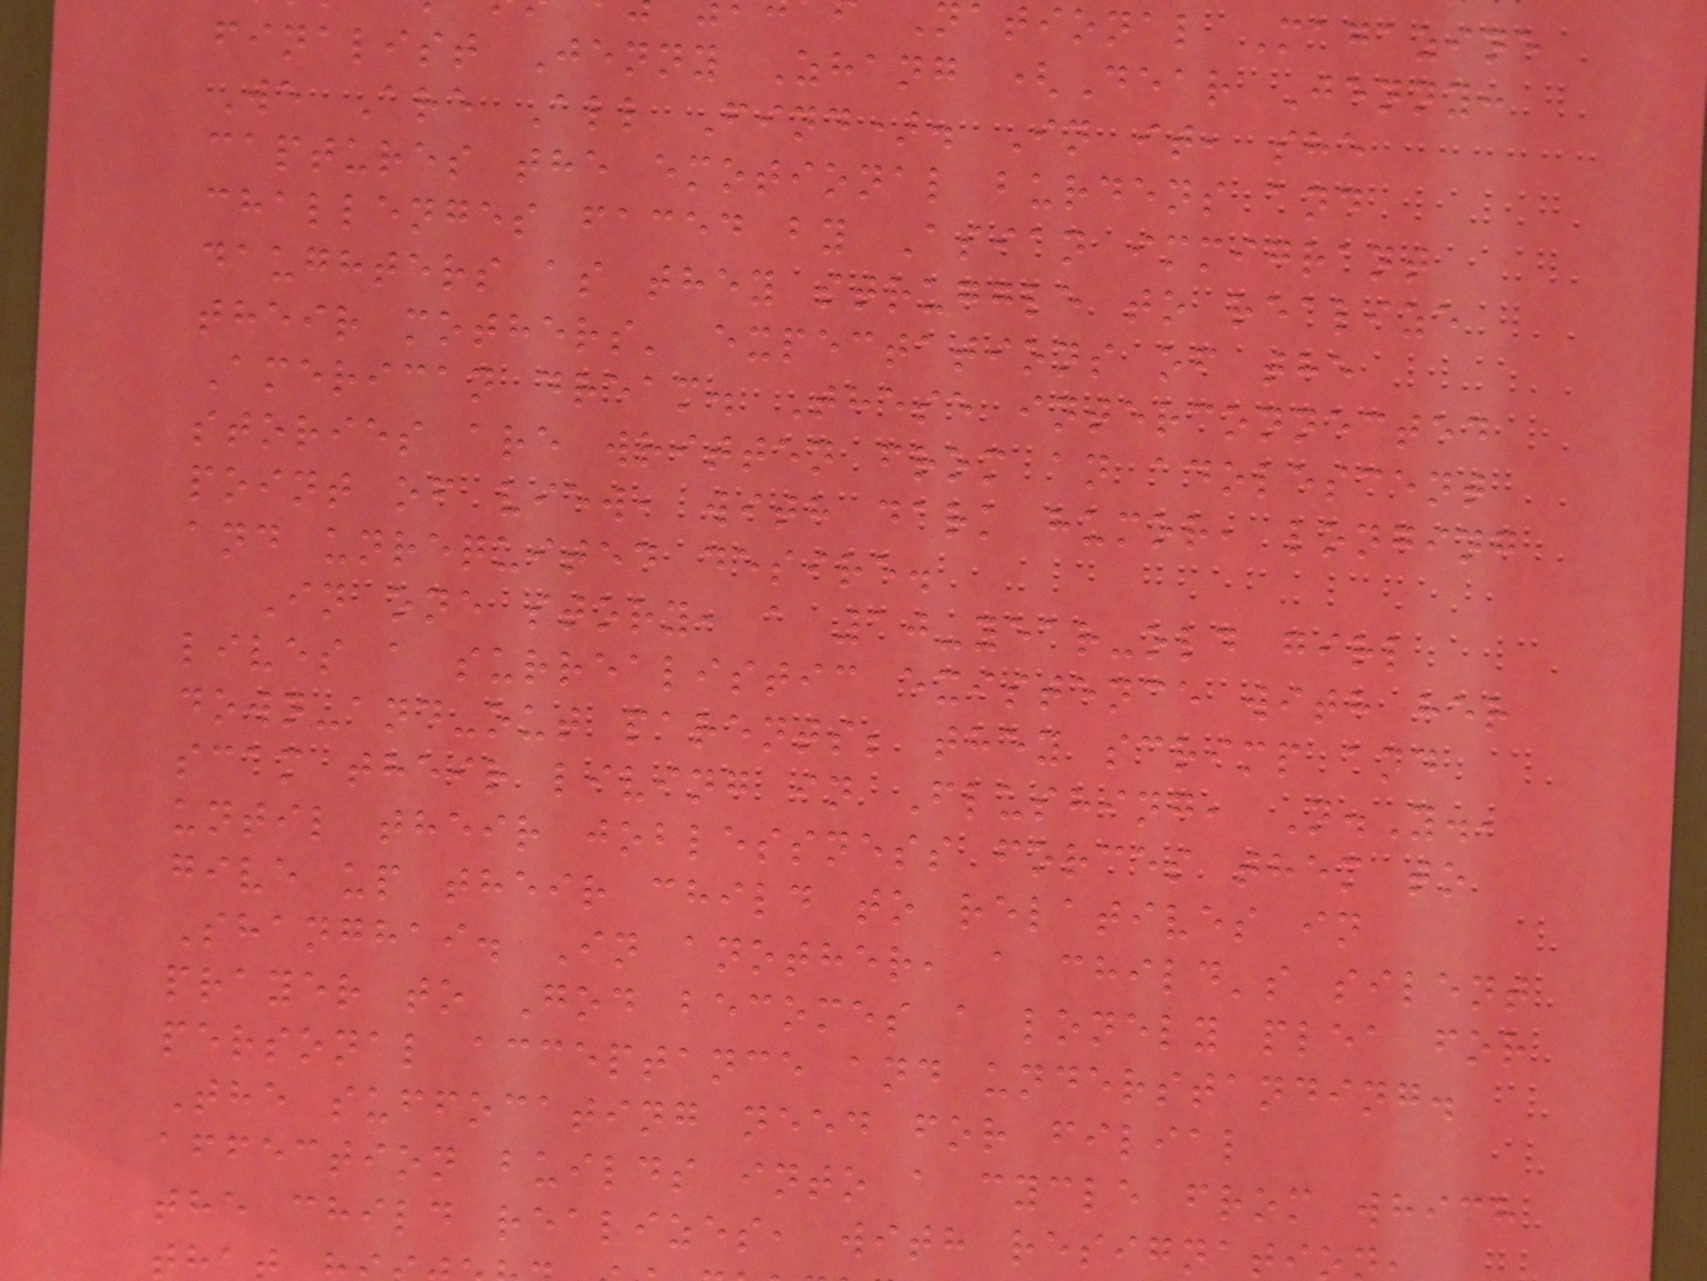national Magazine
finalist Jenny Zhang (Dear Jenny:
We Are All Find). In it, she
captures the emotional burdens and
challenges faced by Asian immigrant
daughters as they struggle to realize
their mothers' expectations of the
American dream. These interconnected
stories are written from an adolescent
point of view, with dark humor, longing
and unrequited desire.
In one story, a 10-year-old girl
lives a surrealistic existence with her
down-and-out parents; they scrimp and
scam their living in Flushing, N.Y.,
until their joblessness forces them to
give up their child to relatives in
Shanghai. In another, a child's silent
prayer to God becomes a lonely plea for
personal acceptance and understanding.
The suffocating need for filial
affection builds into a cycle from which
the child realizes, with resignati
